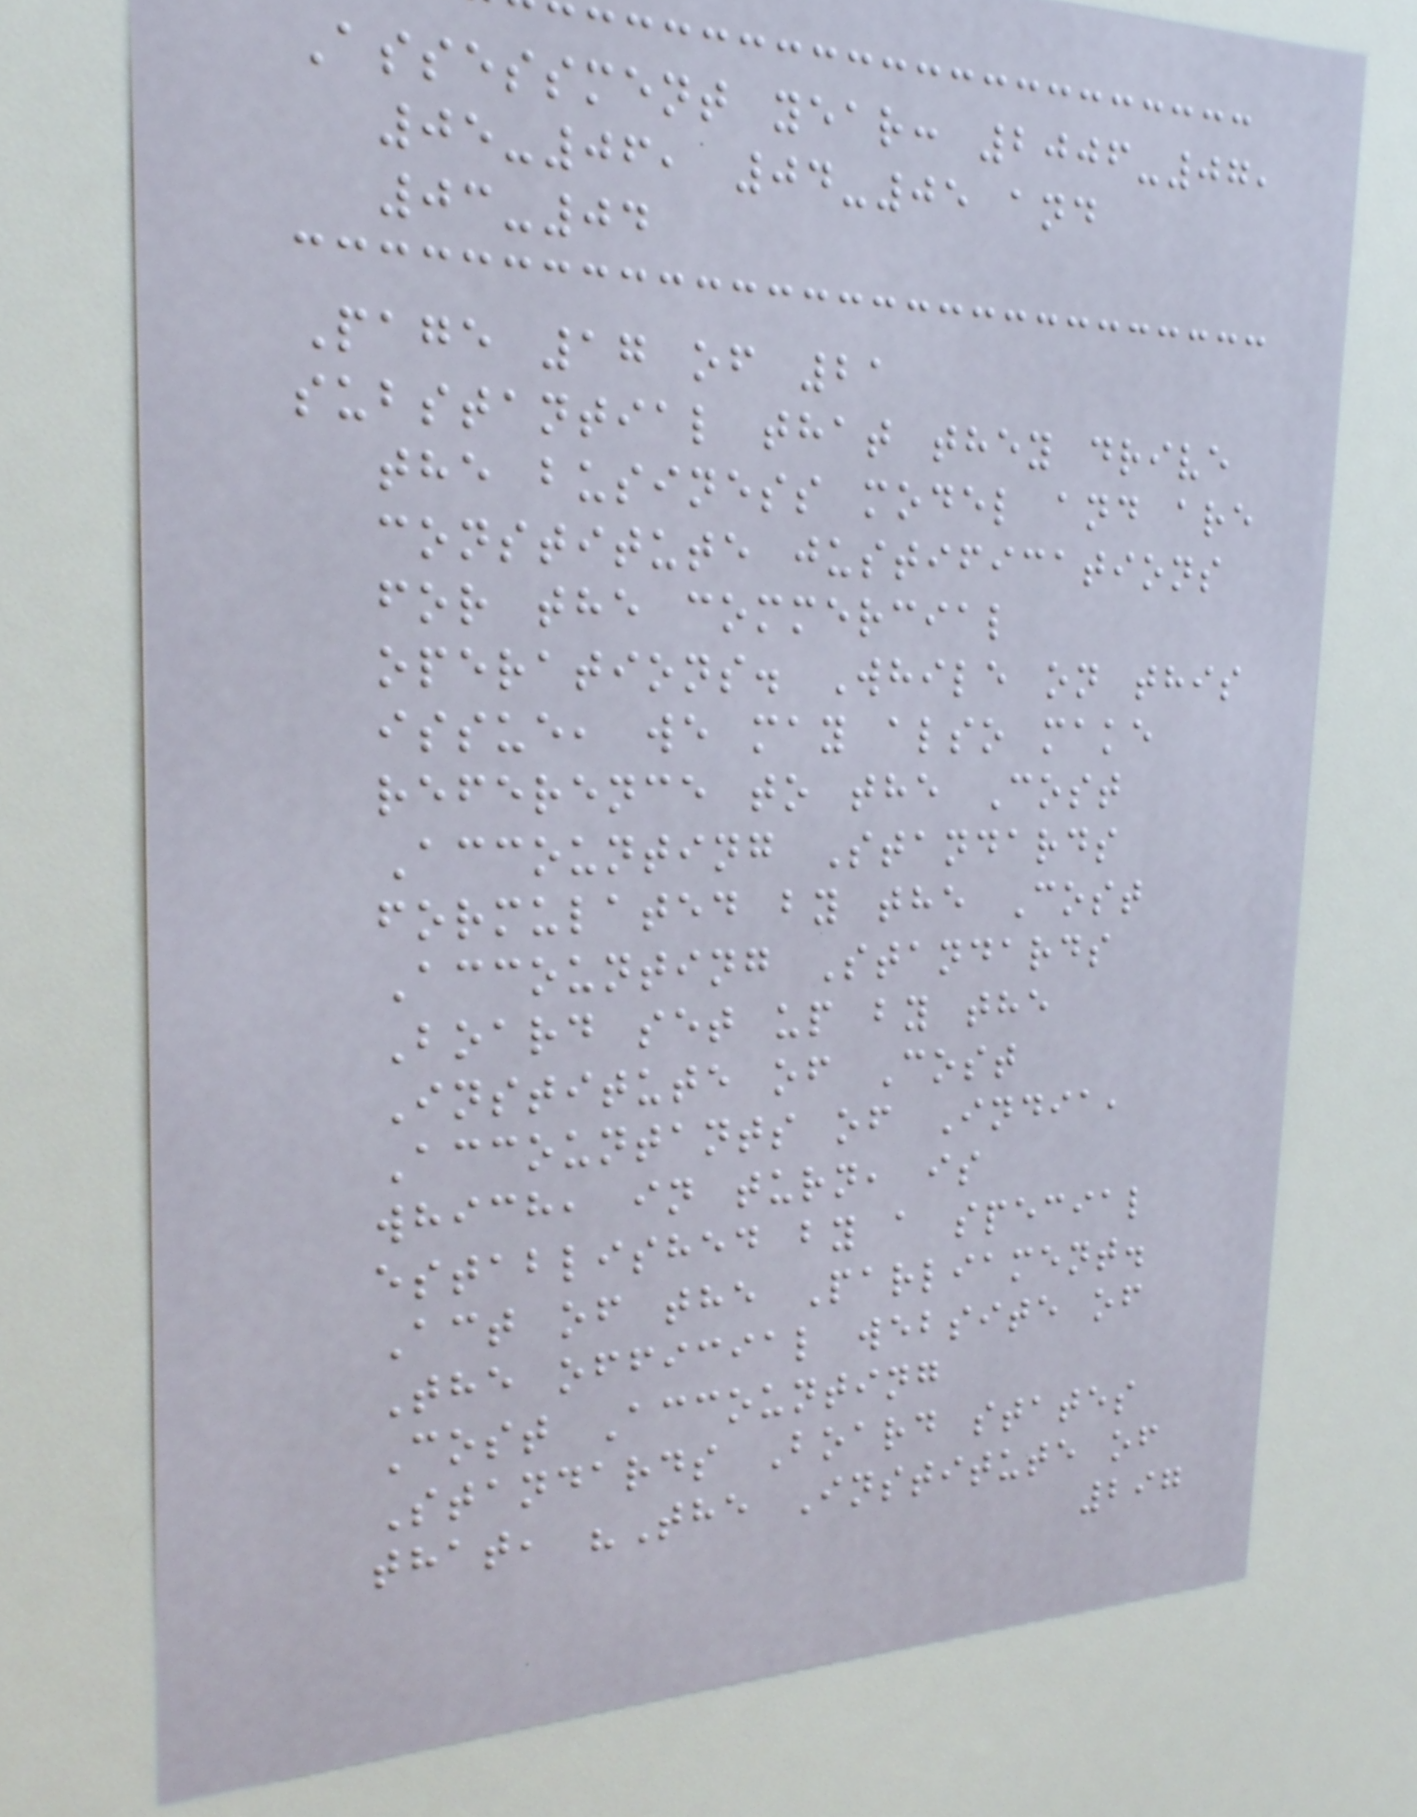Assessment year: 2006-07,
05-06, 04-05 and
03-04
Page 17 of 21
substantial that they drive
the business model and are
constitute justifications
for the commercial
operations. While on this
issue, we may also make
reference to the Cost
Accounting Standards
formulated by the Cost
Accounting Standards
Board set up by the
Institute of Cost
Accountants of India,
which, in turn, is
established by a special
Act of the Parliament.
The official website of
Cost Accounting
Standards Board states
that, "The Institute of
297
